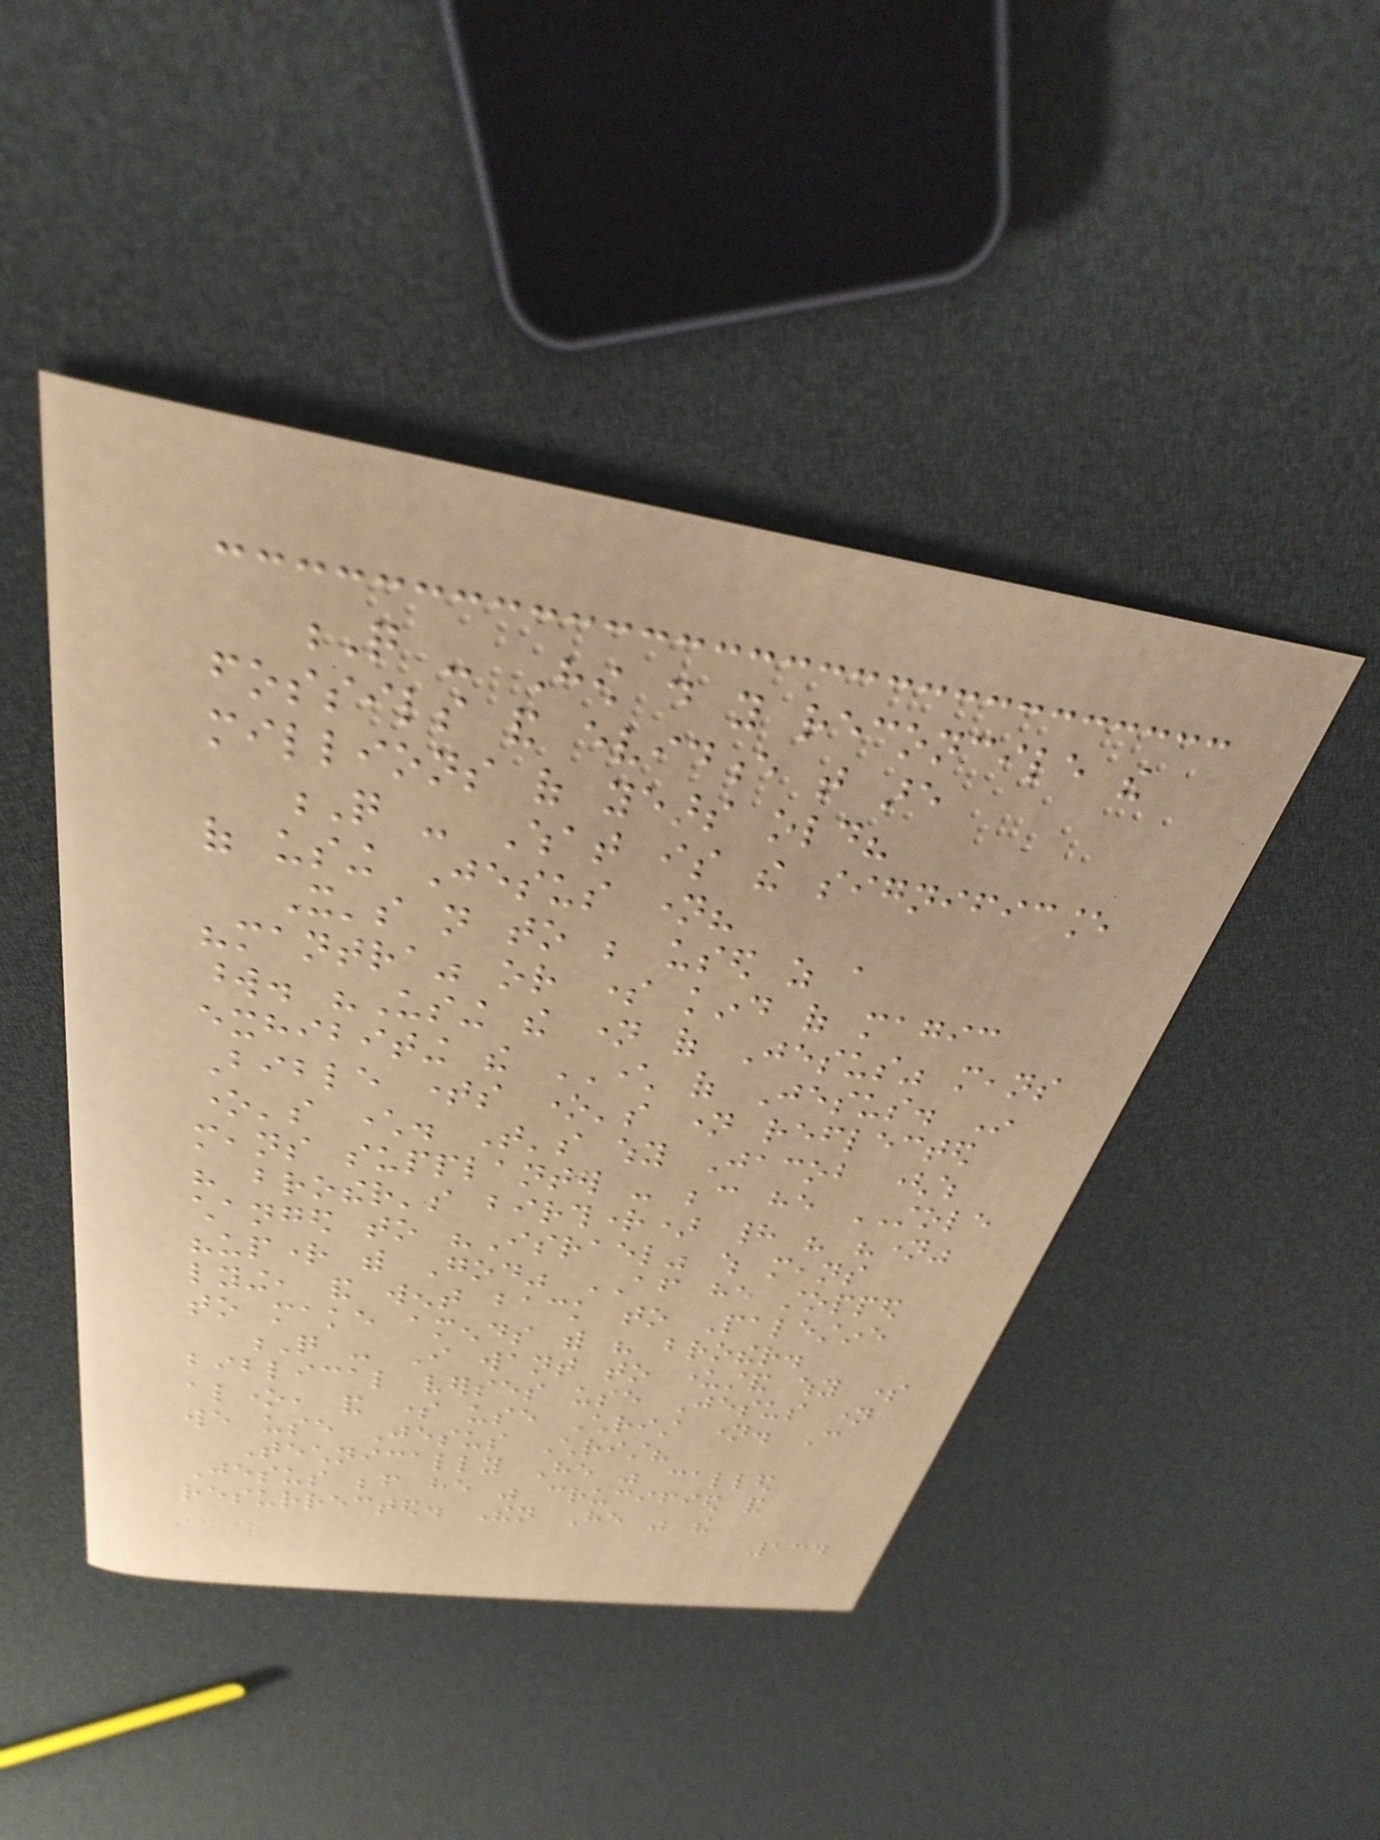Q - How do you reconcile the
fossils and evidence that are
millions of years old?
Q - What is the significance
of using Jesus name?
It's not to be used as a
"mantra" or some kind of magic
word. "Using the name of Jesus" means
exhibiting the CHARACTER of Jesus. In
Bible times one's name reflected
one's character. That's why Jacob (which
means supplanter - because he STOLE
his brother's birthright) had his "name"
changed to "Israel" which means
"upright with God" AFTER he stopped
lying, and went back to Palestine
to make amends with his brother.
Q - I want to understand why some
biblical verses use Jesus name
alone, and some use Christ name. Can
we use Jesus Christ?
Technically He was called
Jesus before he was crucified and
resurrected. Then He was the
134
